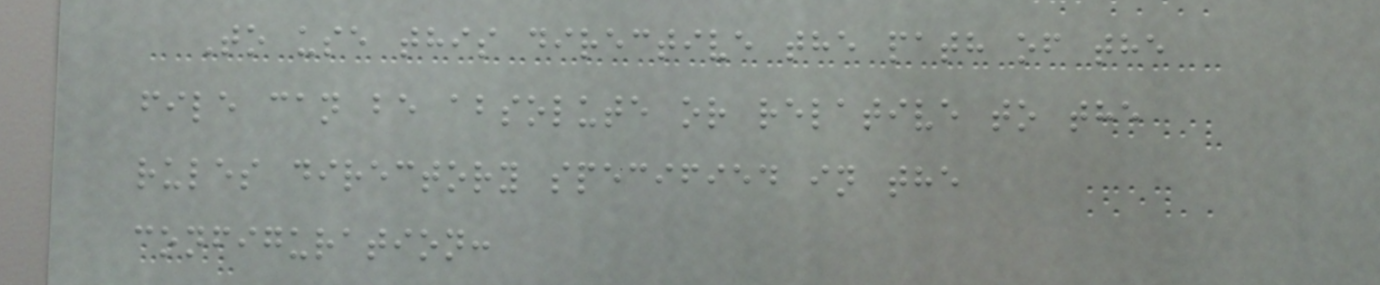To use this directive the path of the
file can be absolute or relative to the
rules directory specified in the
configuration:
